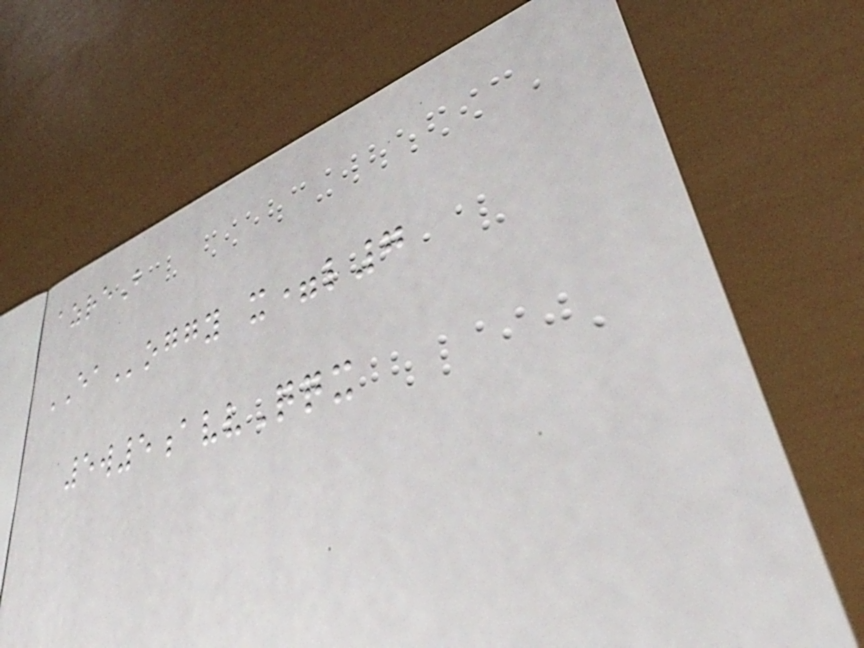azreB
EAoggy x=l7
5w5avvQqx
